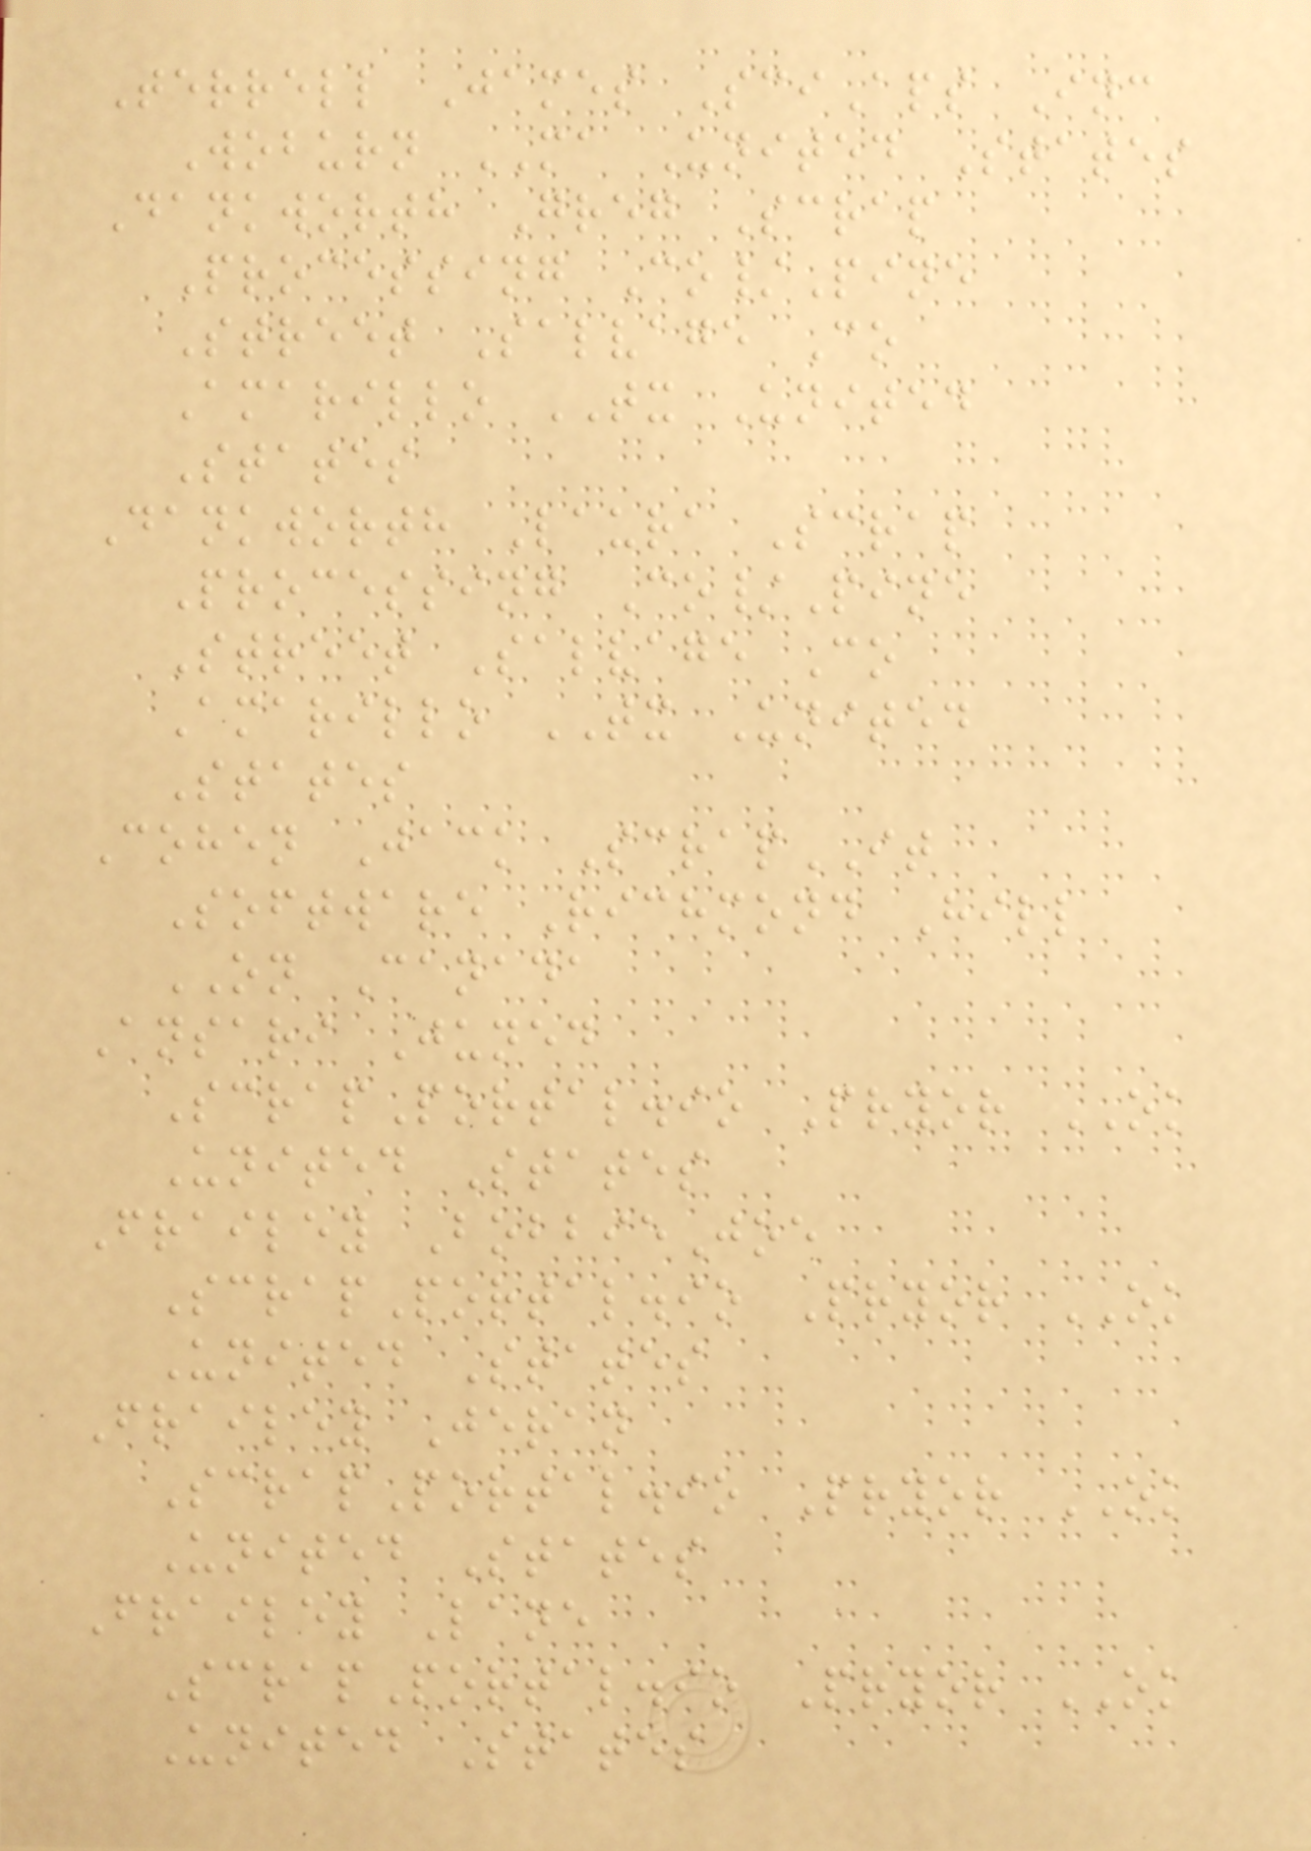Terrell James SciAps Inc
Woburn MA United States
Dankworth Greg Scrap
Processing Co/Pine
Street Salvage Co
Amarillo TX United
States
Dankworth Laura Scrap
Processing Co/Pine
Street Salvage Co
Amarillo TX United
States
Cohen Jack ScrapIT
Software Richmond Hill
ON Canada
Ansari Juned
ScrapPortal.io Pryor OK
United States
Frailey BobbieJoe
ScrapPortal.io Pryor OK
United States
Frailey Jeran
ScrapPortal.io Pryor OK
United States
Frailey Lane
ScrapPortal.io Pryor OK
United States
